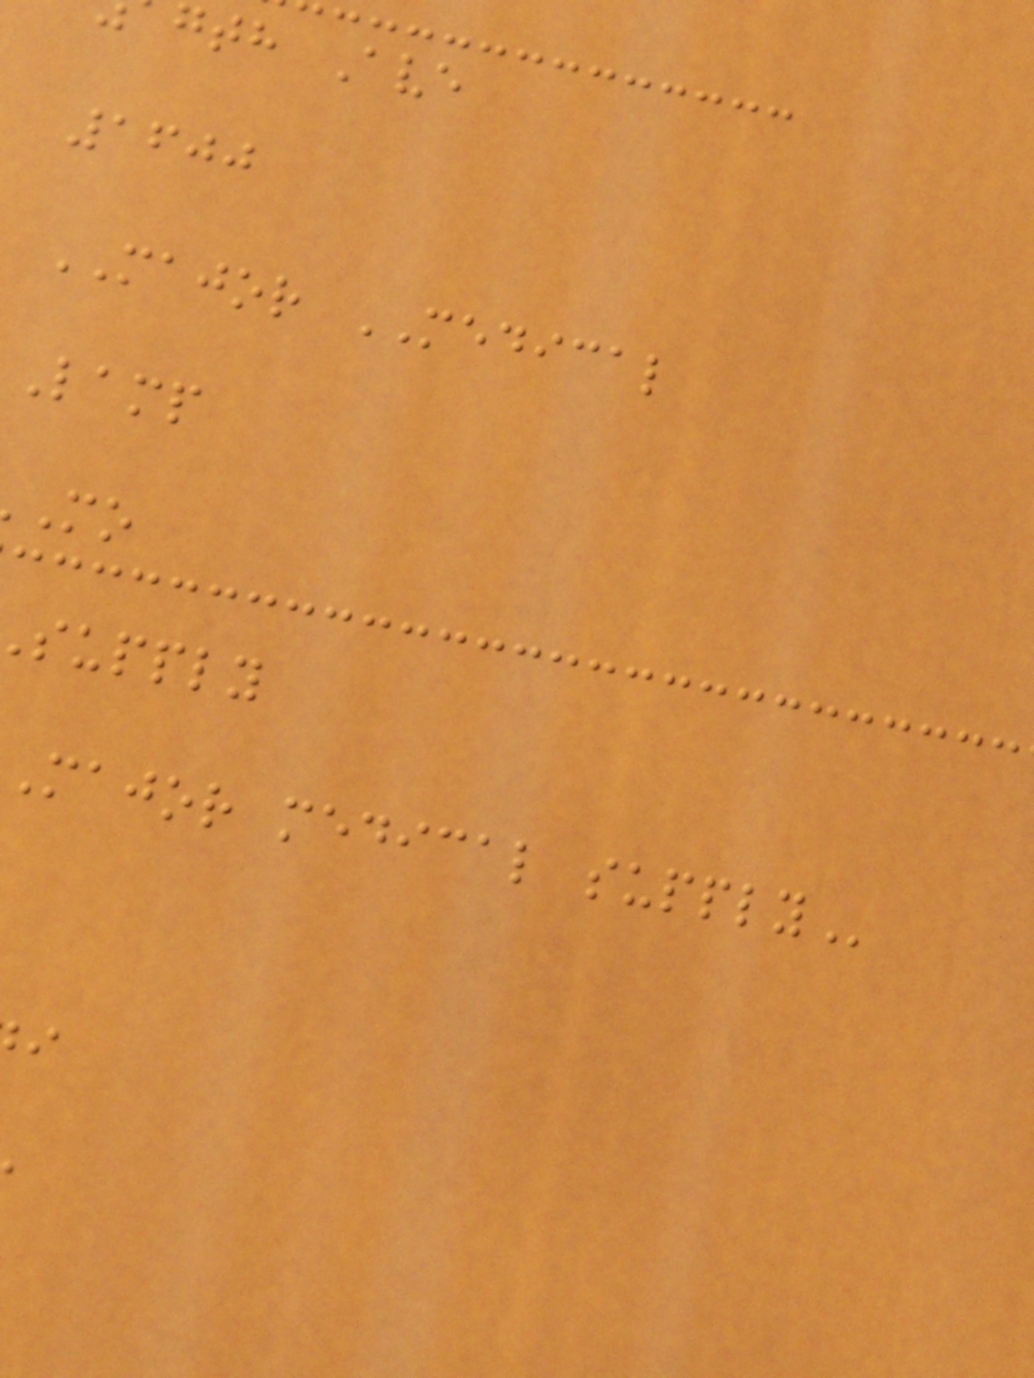gth Ave
1600
MAJOR MEDICAL
Lamp
supply
major medical
